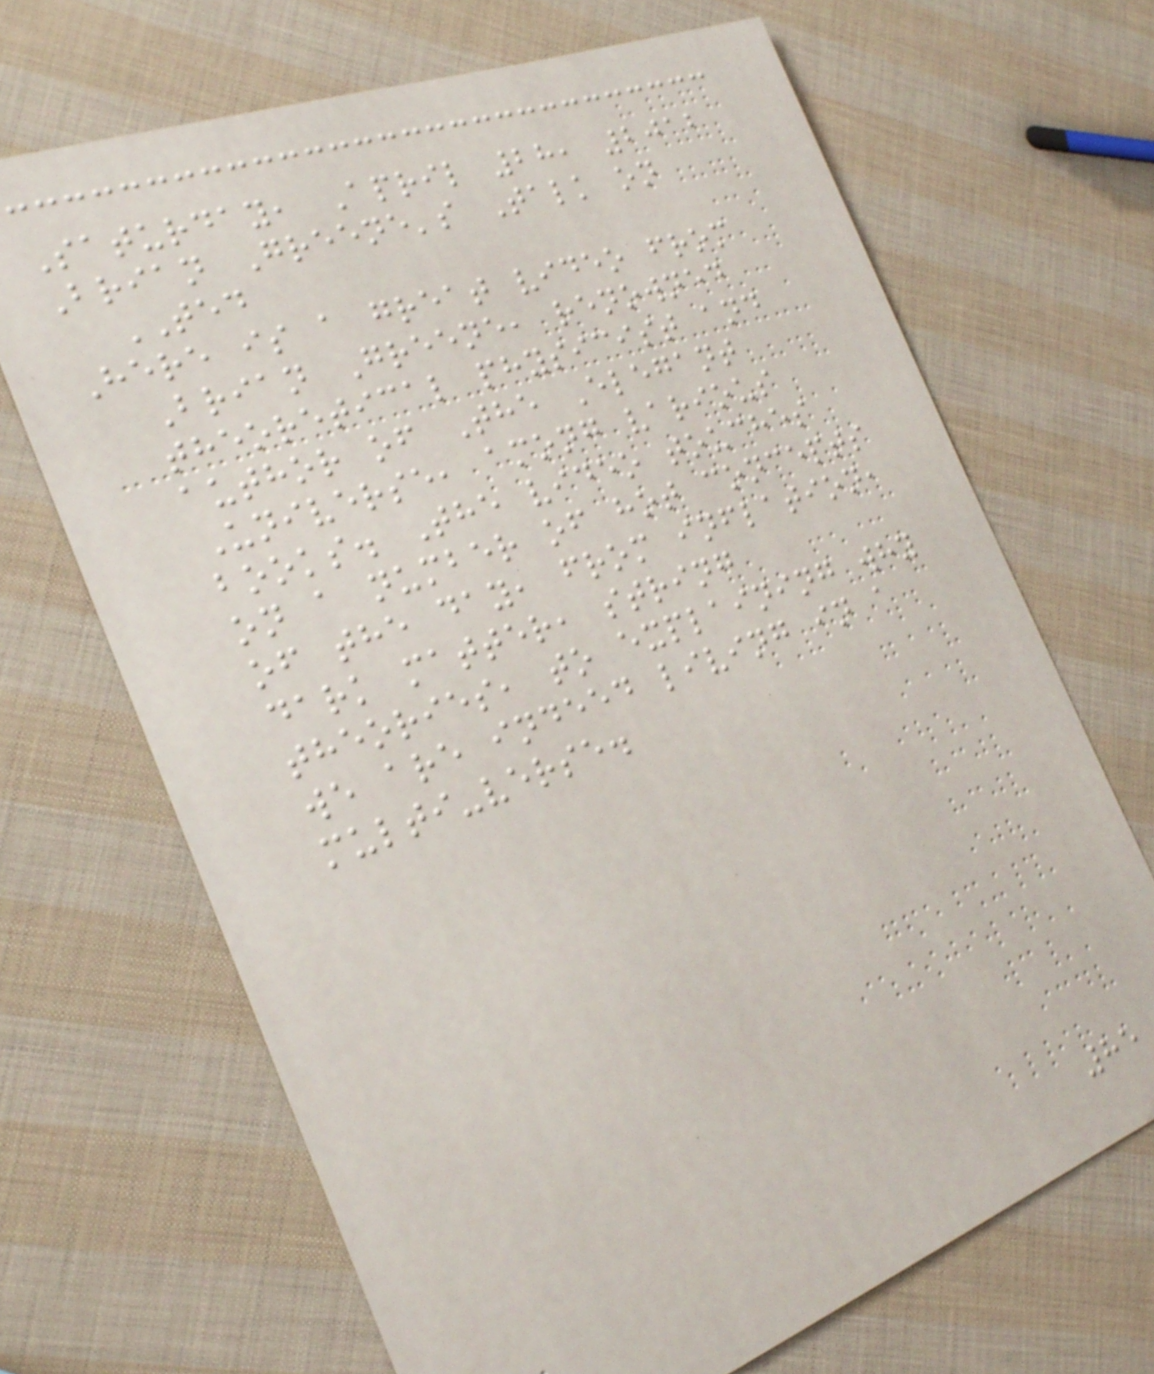Saturday, April 28, 2012
Brian Greene's Talk on
TED
Here is a great video from
Brian Greene, renowned
theoretical physicist and
author of The Elegant
Universe, among various
books. The video touches
on a number of hot concepts
of the day, from inflation,
dark matter, string
theories, to explaining why
we are indeed living in a
multi-verse.
85
